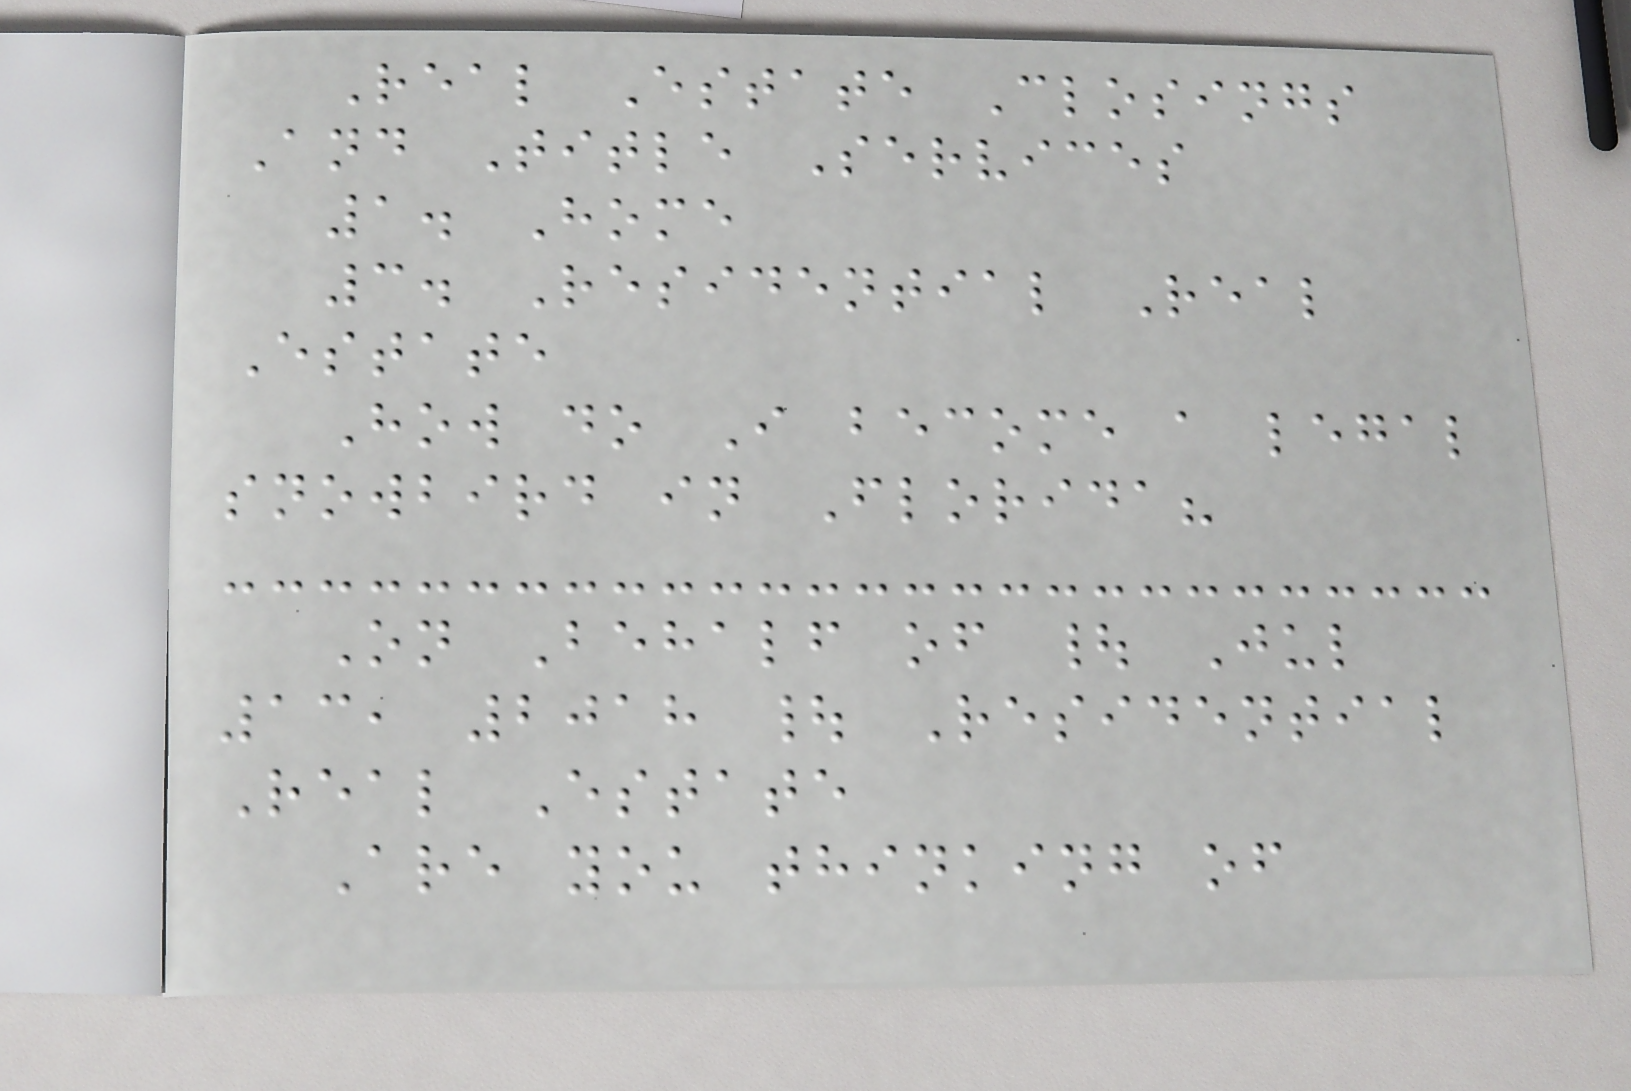Real Estate Closings
And Title Services
1. Home
3. Residential Real
Estate
How do I become a legal
snowbird in Florida?
On Behalf of | Jul
13, 2018 | Residential
Real Estate
Are you thinking of
